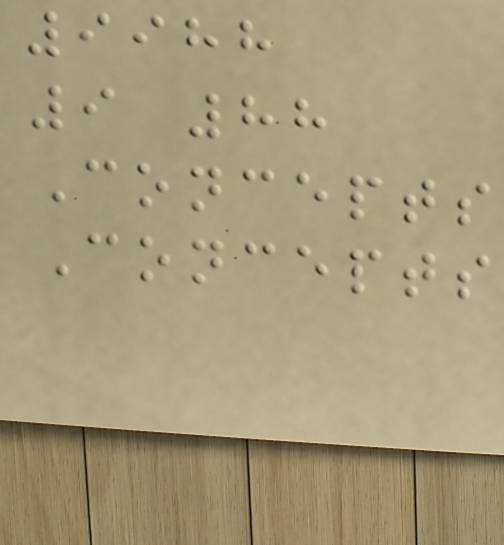9988
9 88
Concepts
Concepts
